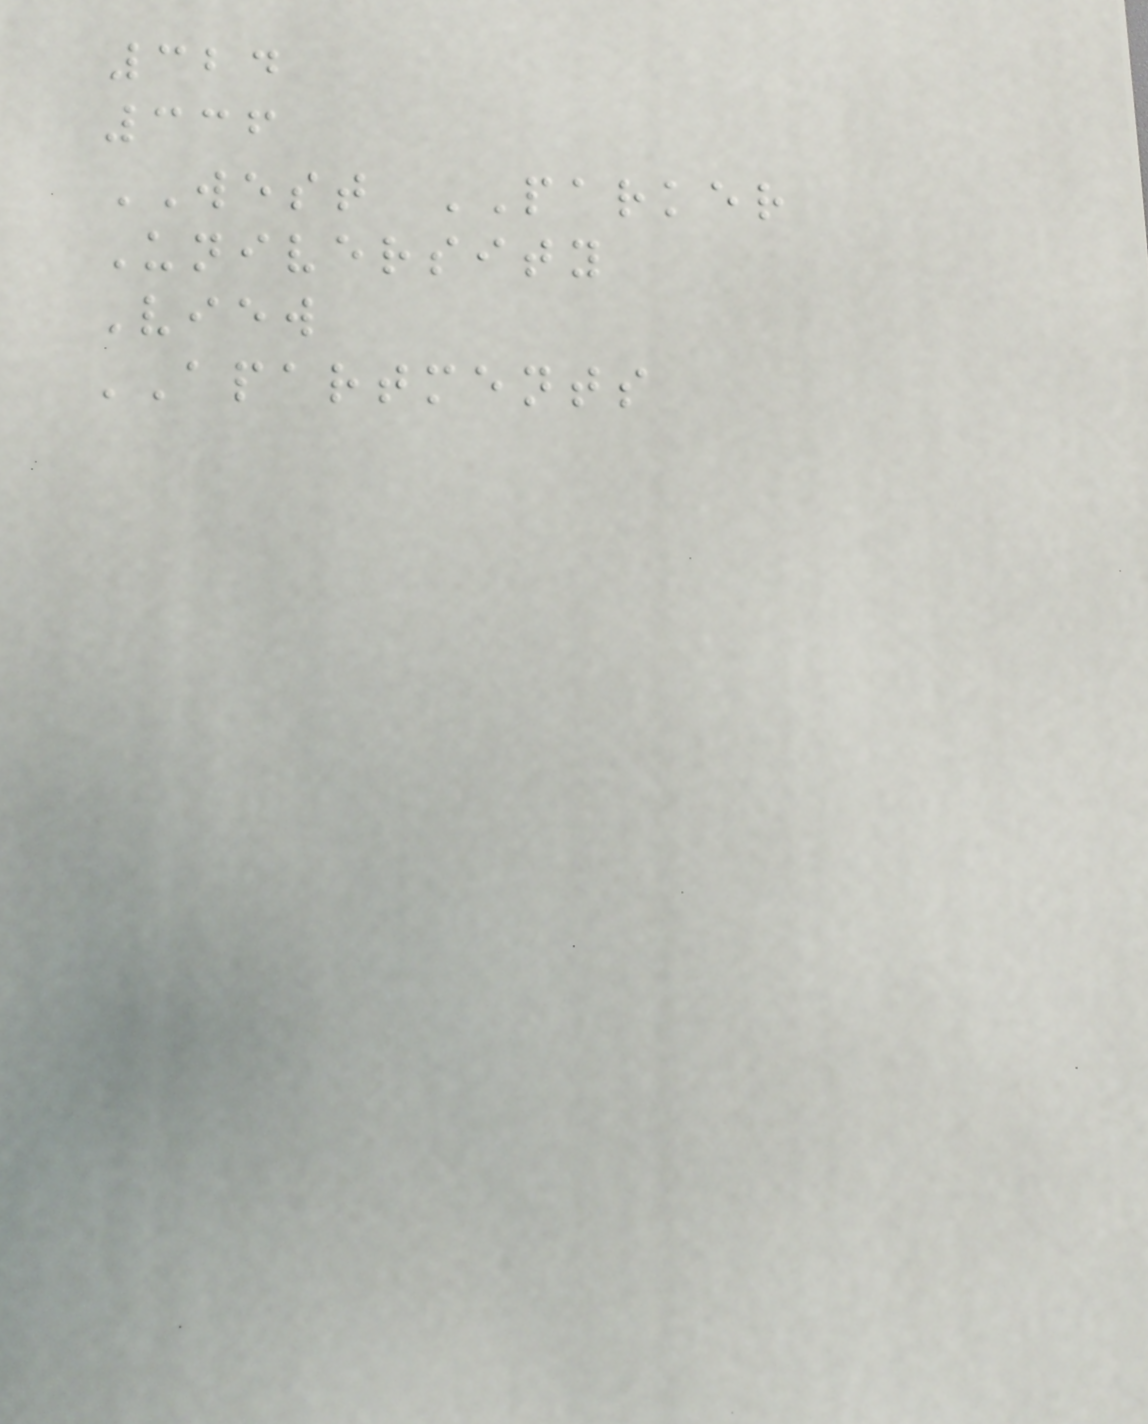324
336
WEST PARKER
University
View
APARTMENTS
